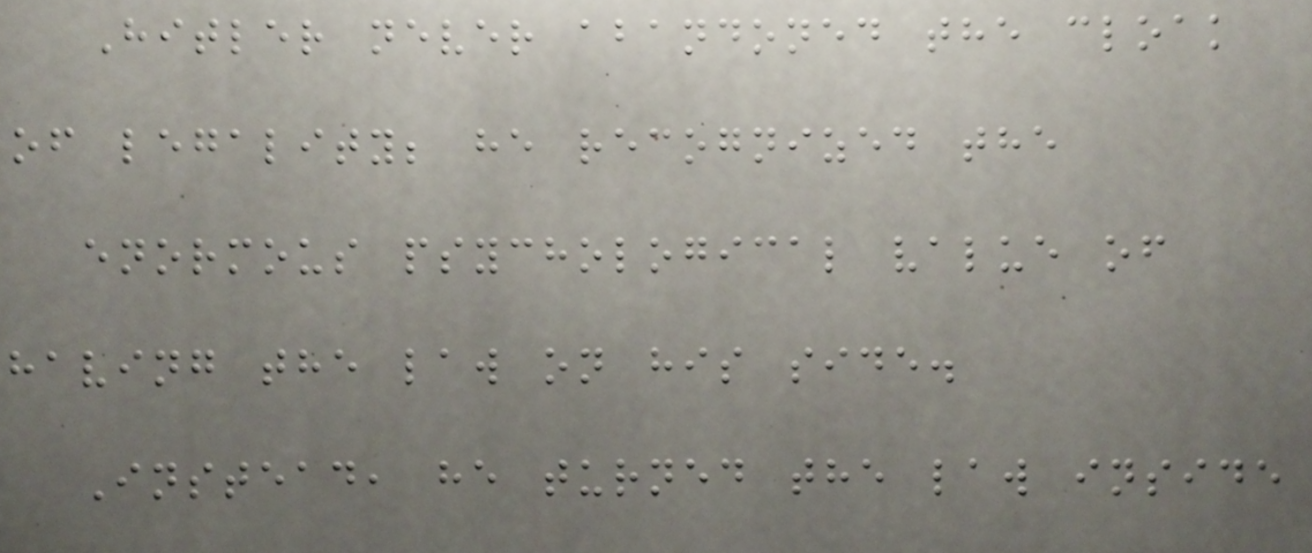Hitler never abandoned the cloak
of legality; he recognized the
enormous psychological value of
having the law on his side.
Instead, he turned the law inside
